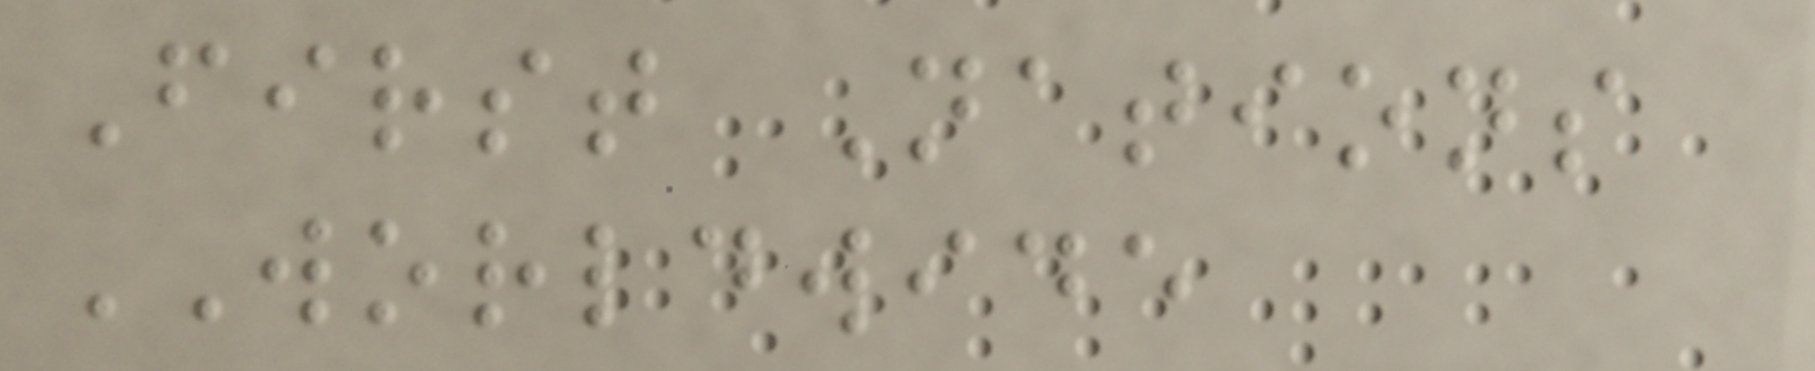First Nations
WORLDWIDE
